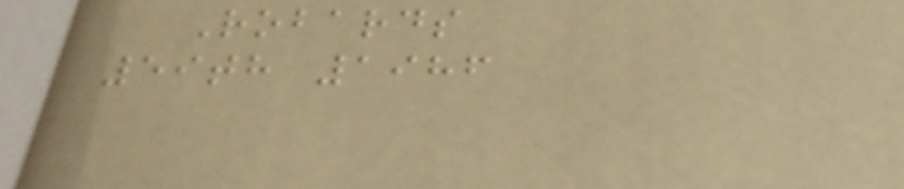Robards
59th 1986
